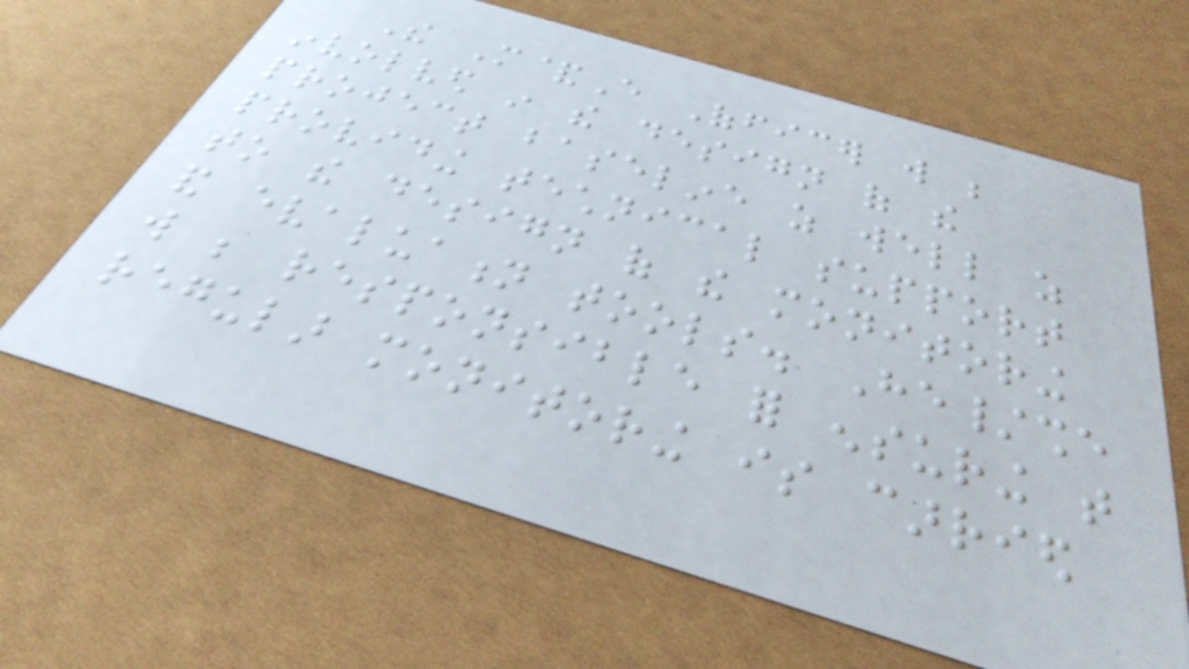The M&E Officer will be
involved in the design of the
project baseline as well as
providing technical support
to the design of the monitoring
and evaluation tools. He/she
will be responsible for ensuring that
regular monitoring is carried
